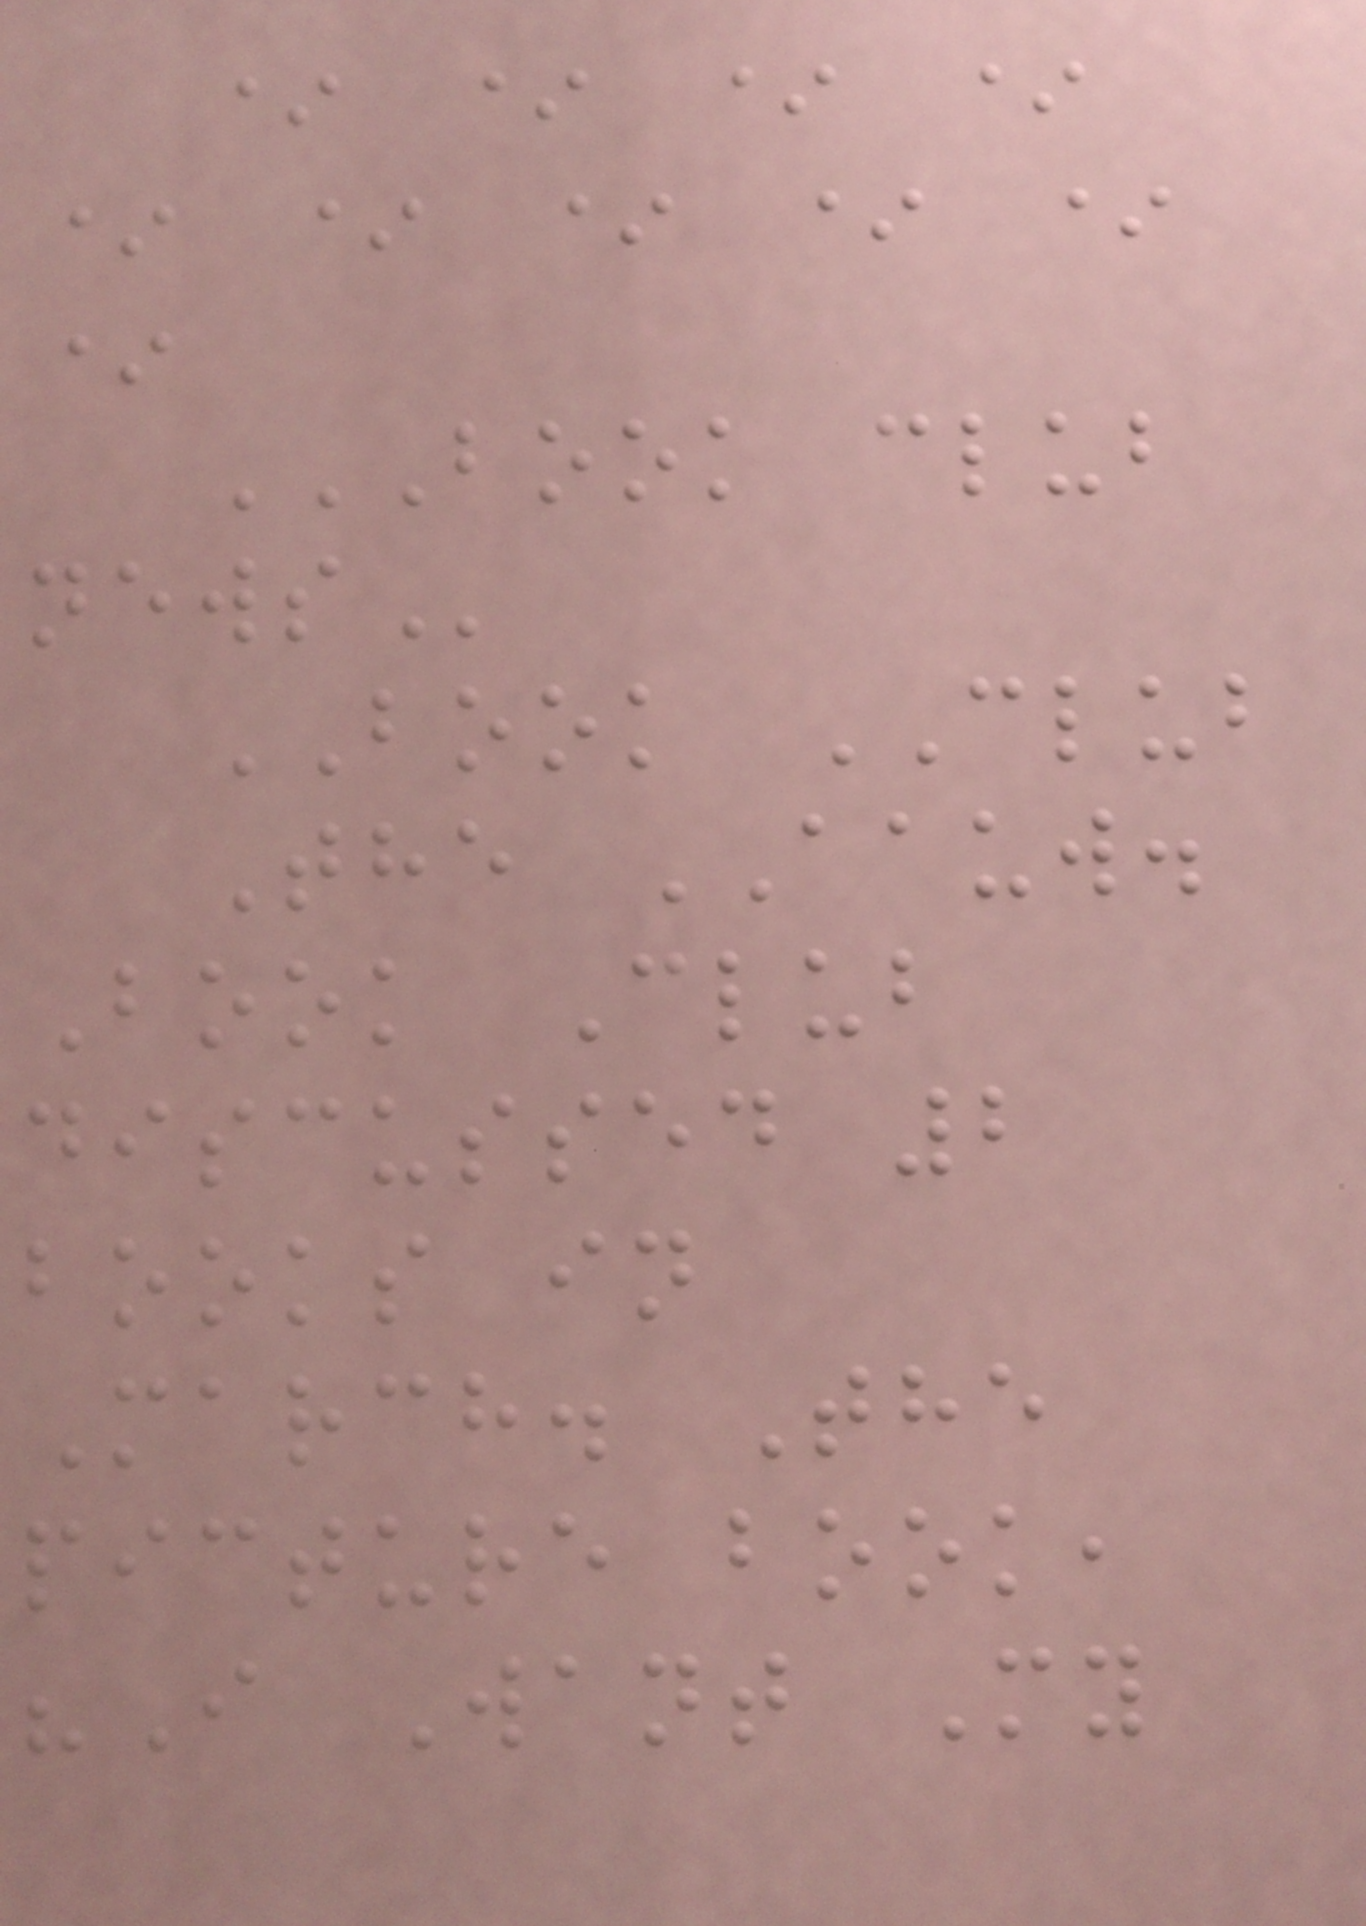* * * *
* * * * *
*
BOOK CLUB
NEWS
BOOK CLUB
The AAUW.
Book Club
discussed 2
books in
March. The
picture book,
"I Want My
